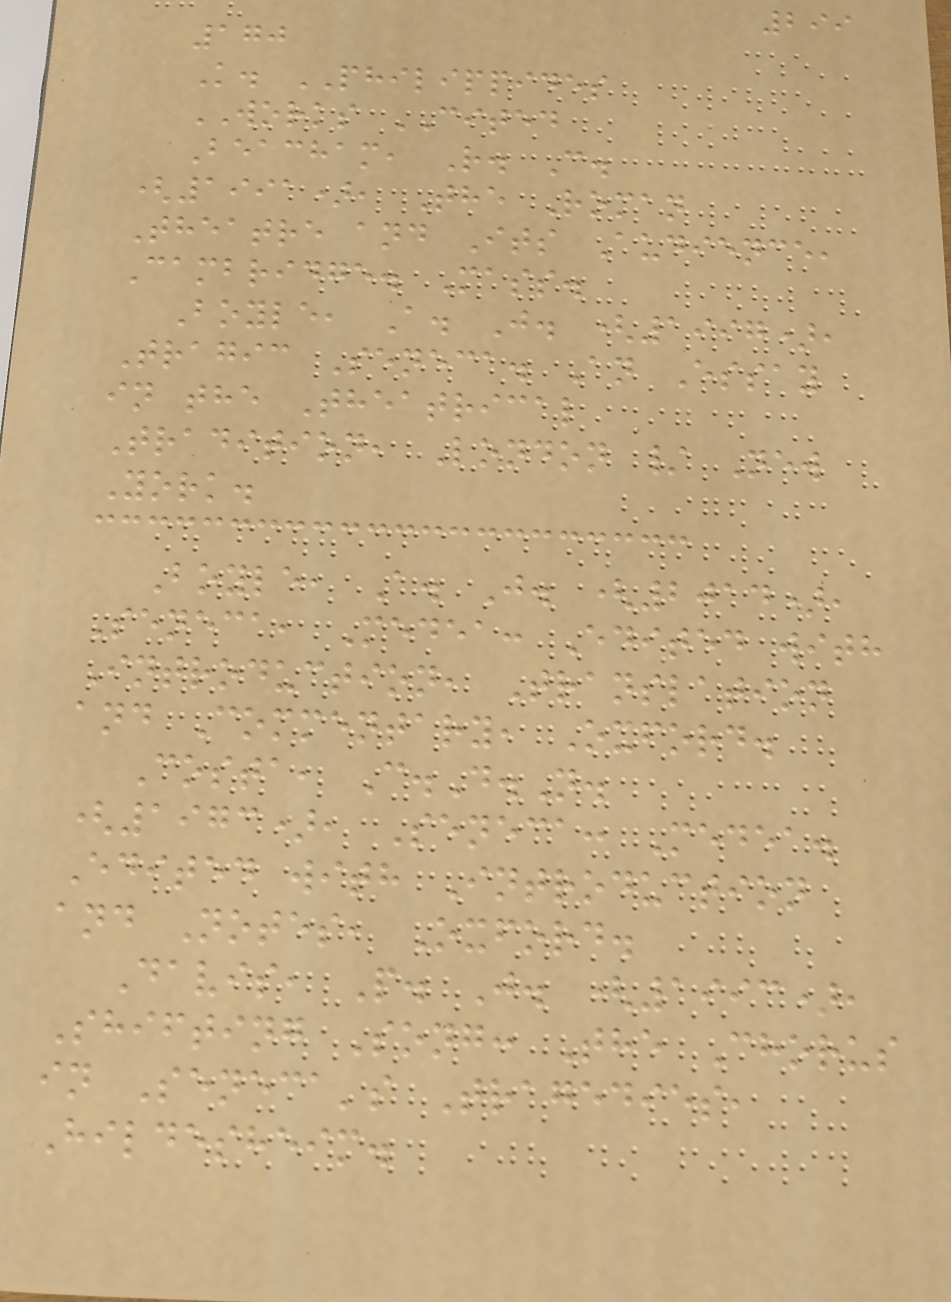299
170
K. PHILIPPIDES
WORKS CITED
Beacham, R. C.
(1991), The Roman
Theatre and Its Audience,
Cambridge. Mass.
Boyle, A. J. (1997),
Tragic Seneca. An Essay
in the Theatrical
Tradition, London / New
York.
Boyle, A. J. (2014),
Seneca, Medea: Edited with
Introduction, Translation
and Commentary, Oxford.
Costa, C.D.N.
(1973), Seneca: Medea.
Edited with Introduction
and Notes, Oxford.
Davis, P. J. (1993),
Shifting Song: The Chorus
in Seneca's Tragedies,
Hildesheim.
